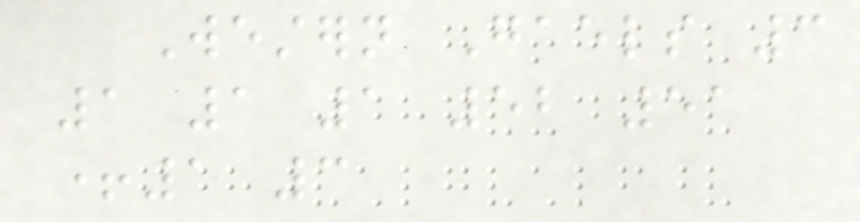Western Gaels 3
1 1 1 52 51
+1 3
